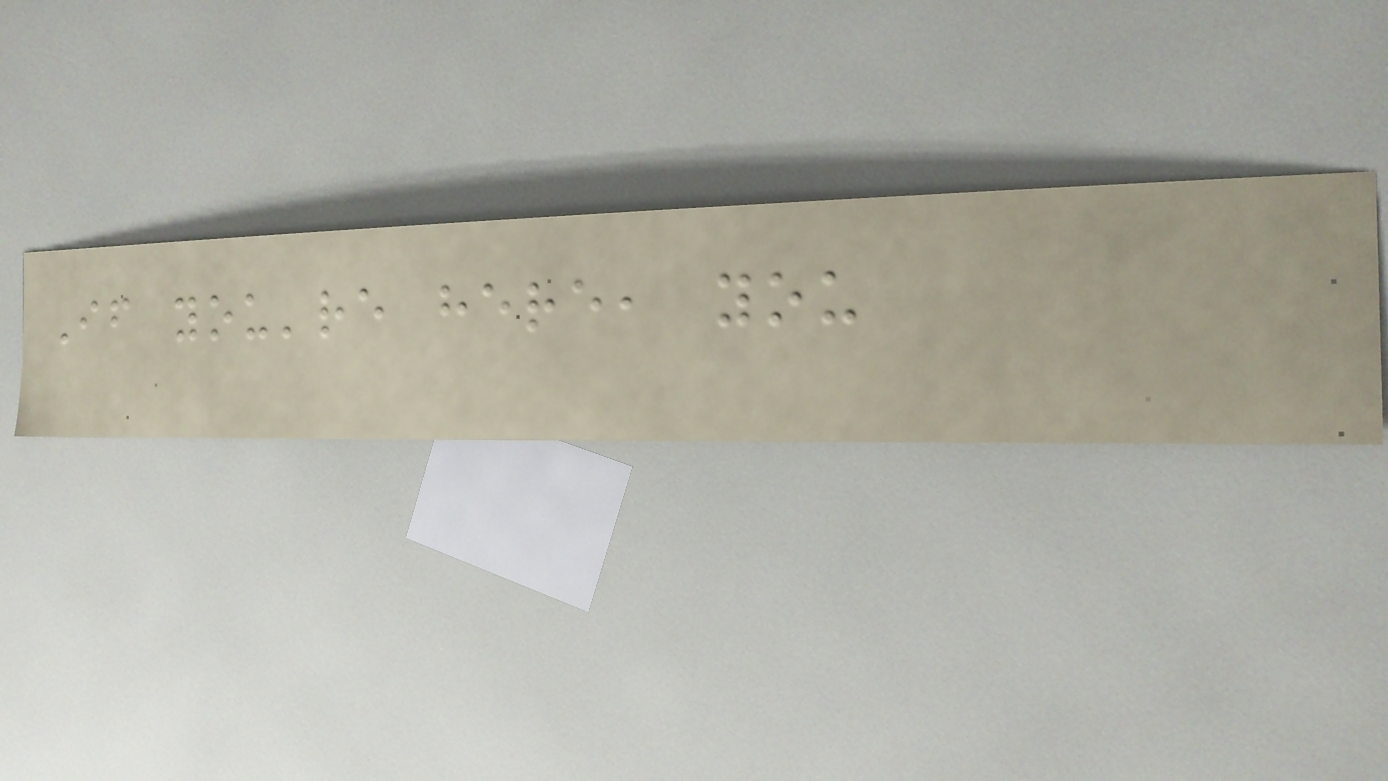If you're here, you
